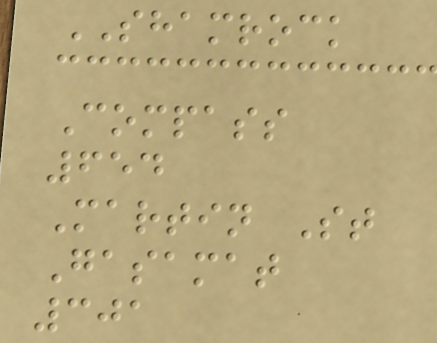SHAMROCK
Compass
654
Martin St
Gasamat
301
